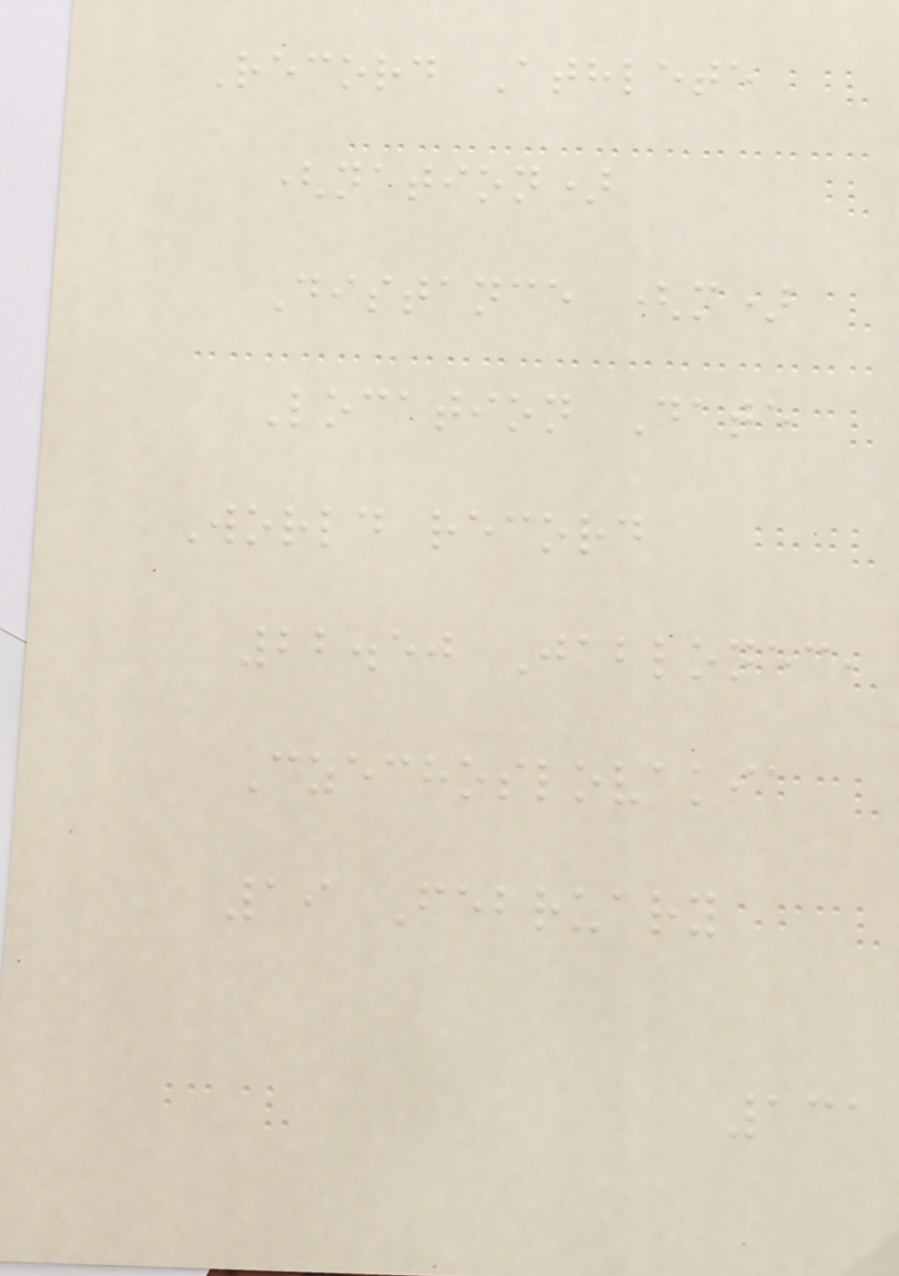Record Athlete
(nation)
Distance (m)
Location Date
World record
22.50 Jablonec,
Czechoslovakia
19 February
131
